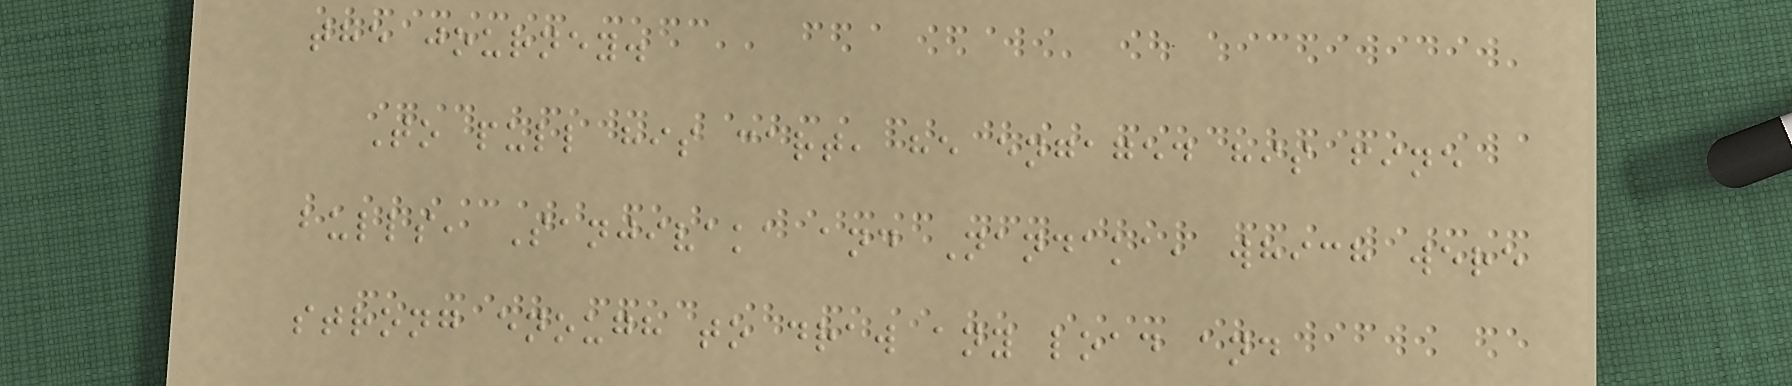the journey.
To pull his cart, he engaged his fine
bulls, Sanjivaka and Nandaka, which were
strong enough to draw any load and
